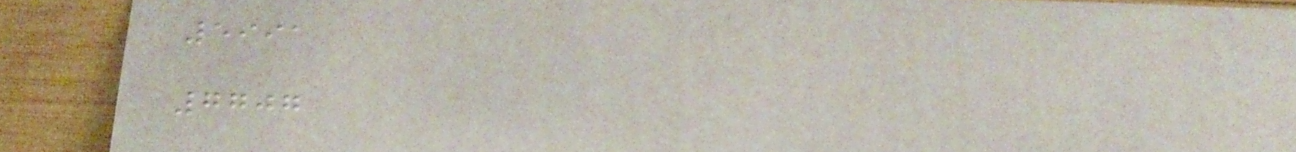5991
7707
